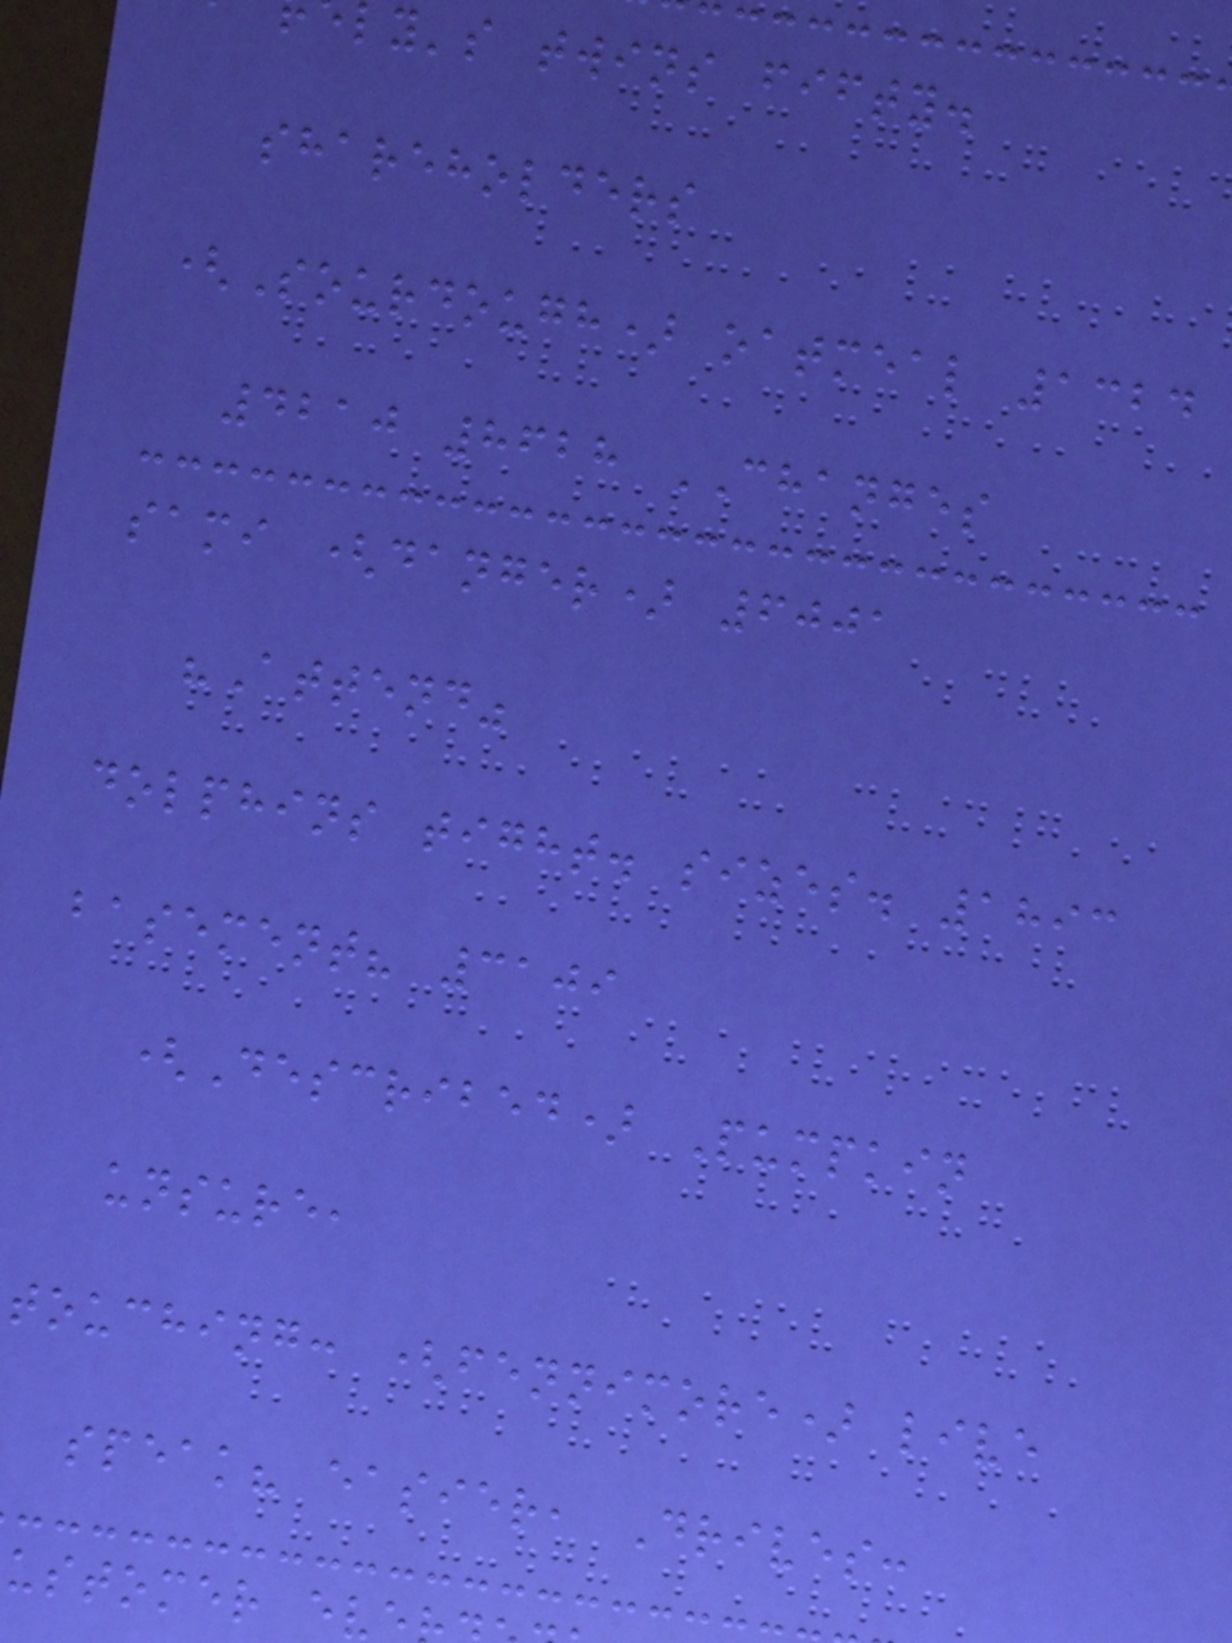ly's twins fifty.
shareholders
(Sourdough) oatmeal 1324
4210 8628 CHANGES
sami (danger) 6001
"Attend"
dolphins tight. sizes. 1893
basement? 3109
(Described) Pumpkin
unsure,
touching: (fennimore) live
speak? easier, Drives:
ustomer ev
